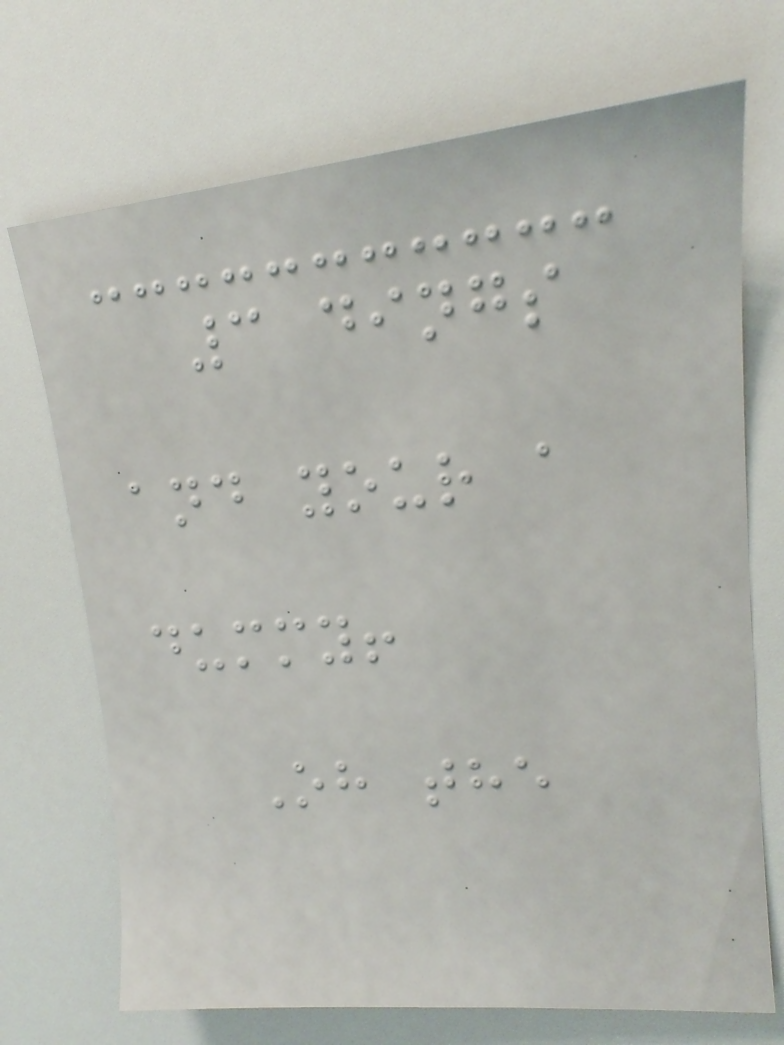3 dings
and your a
dummy!
Oh the
